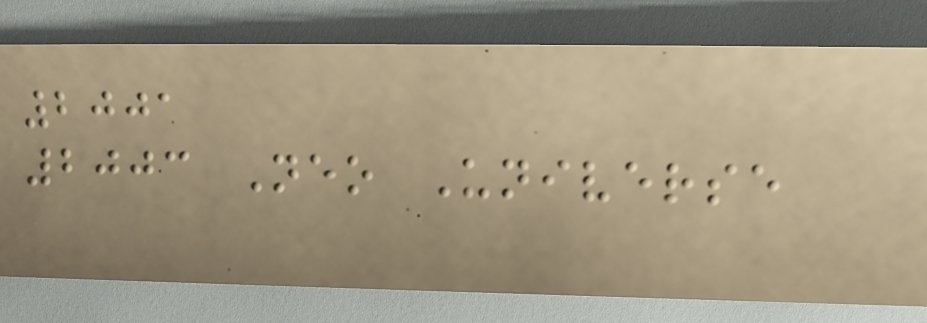2001
2003 Neo Universe
